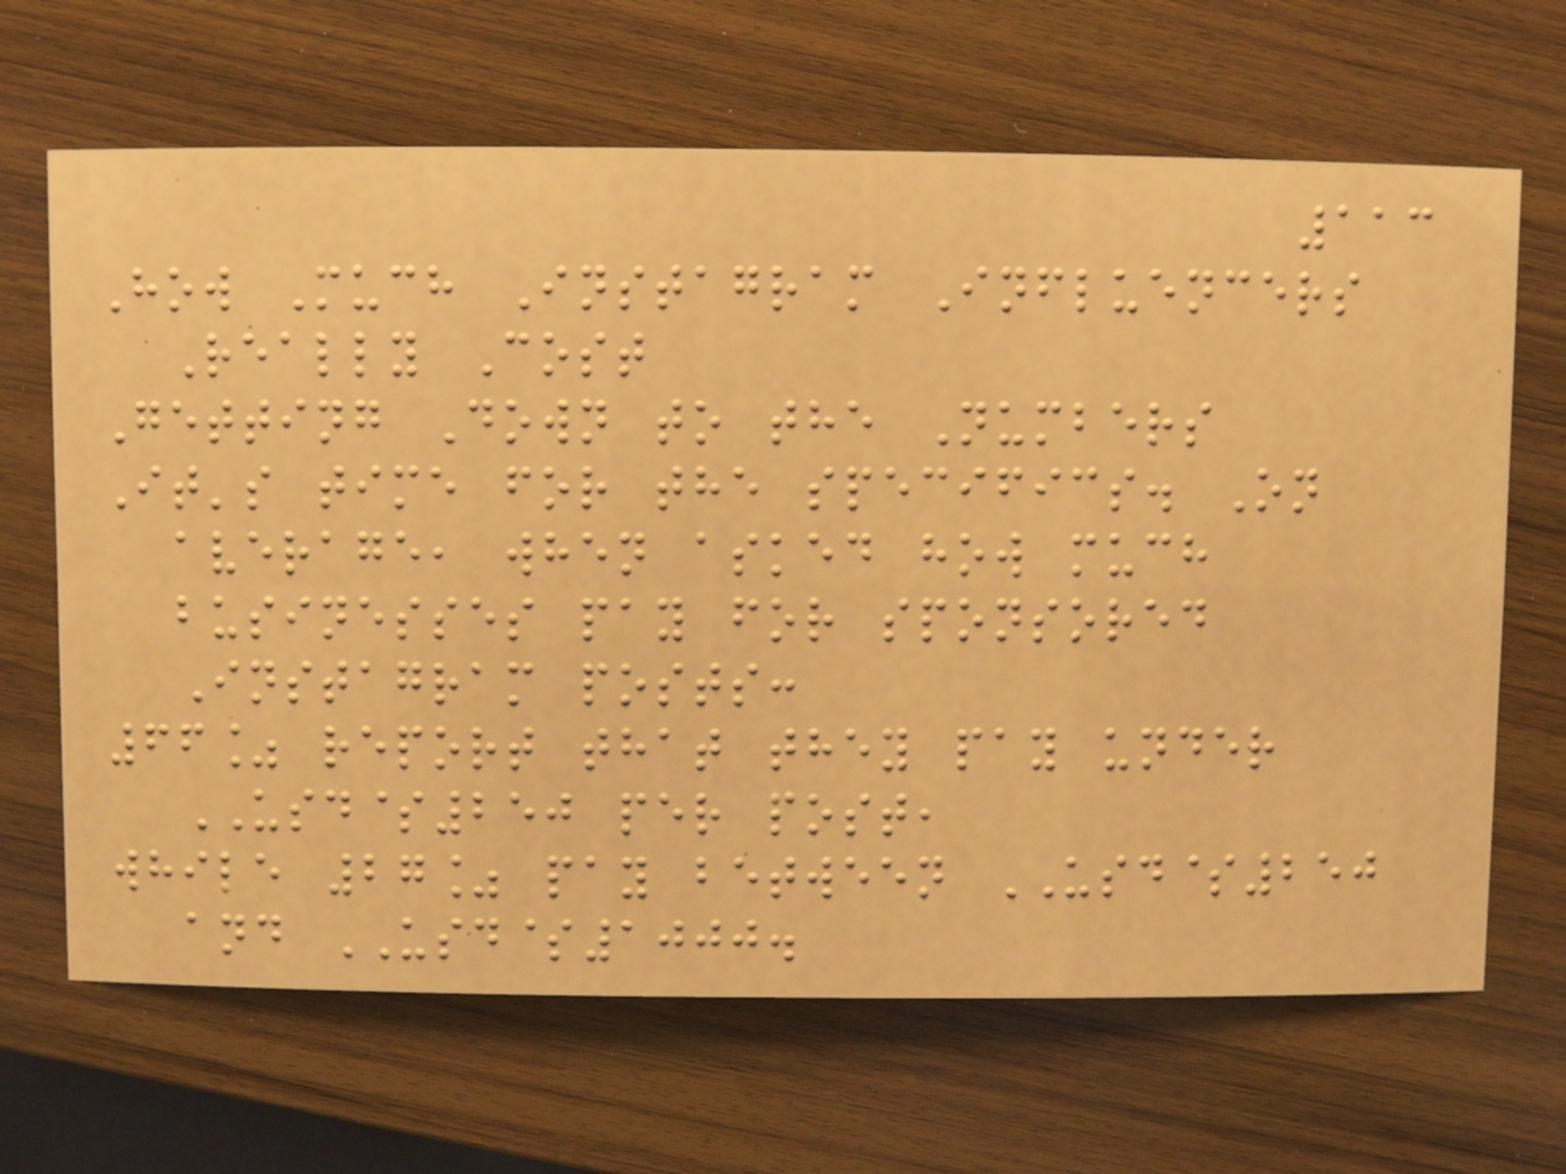113
How Much Instagram Influencers
Really Cost
Getting Down to the Numbers
It's time for the specifics. On
average, when asked how much
businesses pay for sponsored
Instagram posts:
66% report that they pay under
USD$250 per post,
while 27% pay between USD$250
and USD$1000.
